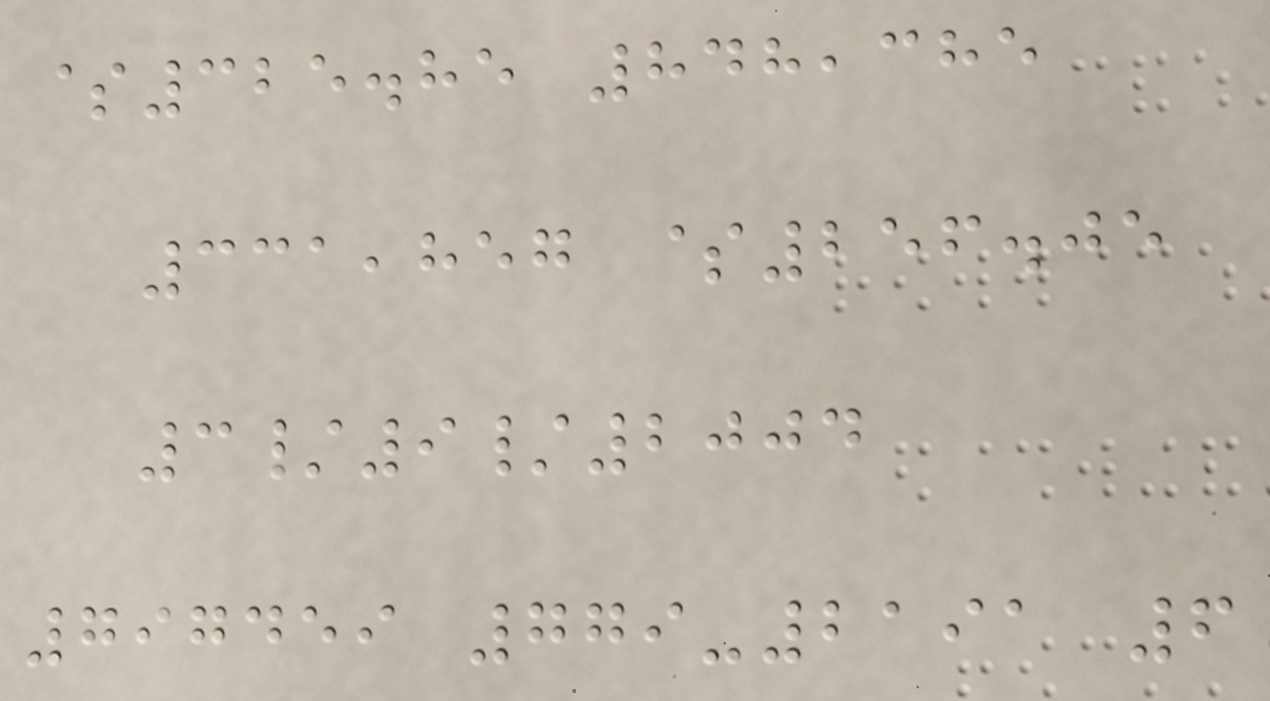$325.85 848,385
331,857 $256.05
3/9/2004
797459 779-2191 6
